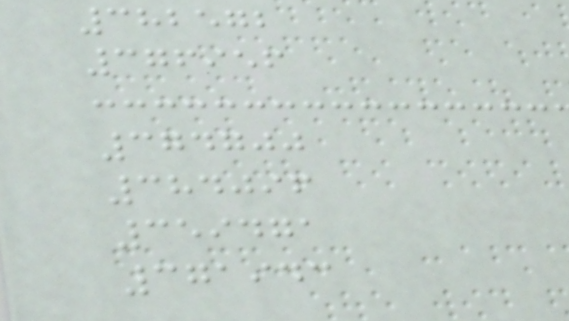382572
376956
374700
384096
359471
371943
